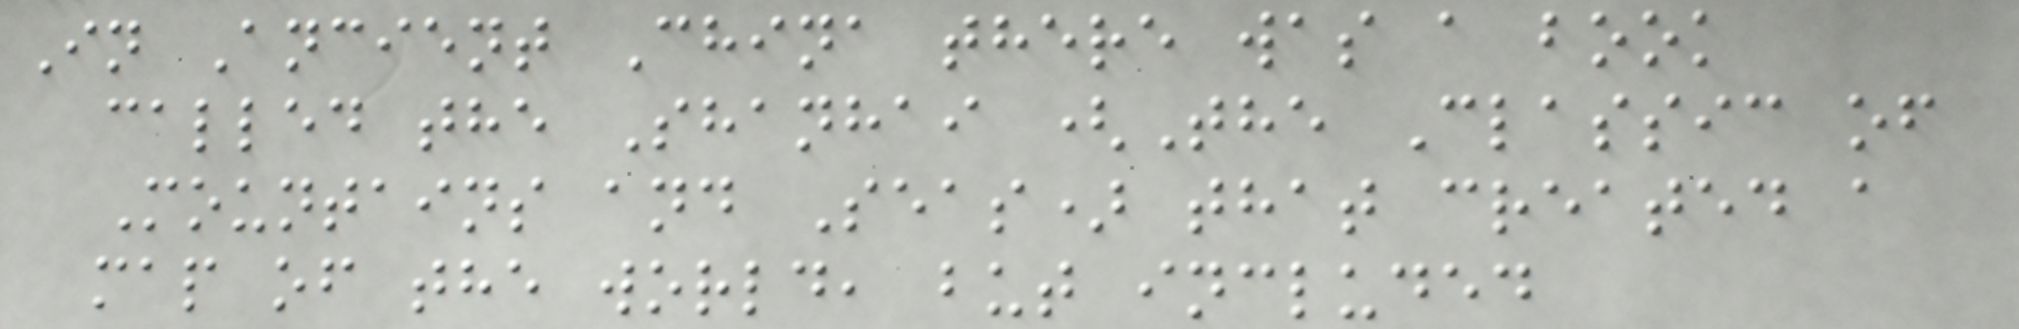In Ancient China there was a book
called the Shanhai (The Classic of
Mountains and Seas) that created a
map of the world, but included
